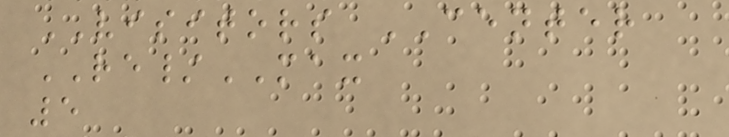VISITORS CENTER
RE/MAX
5
